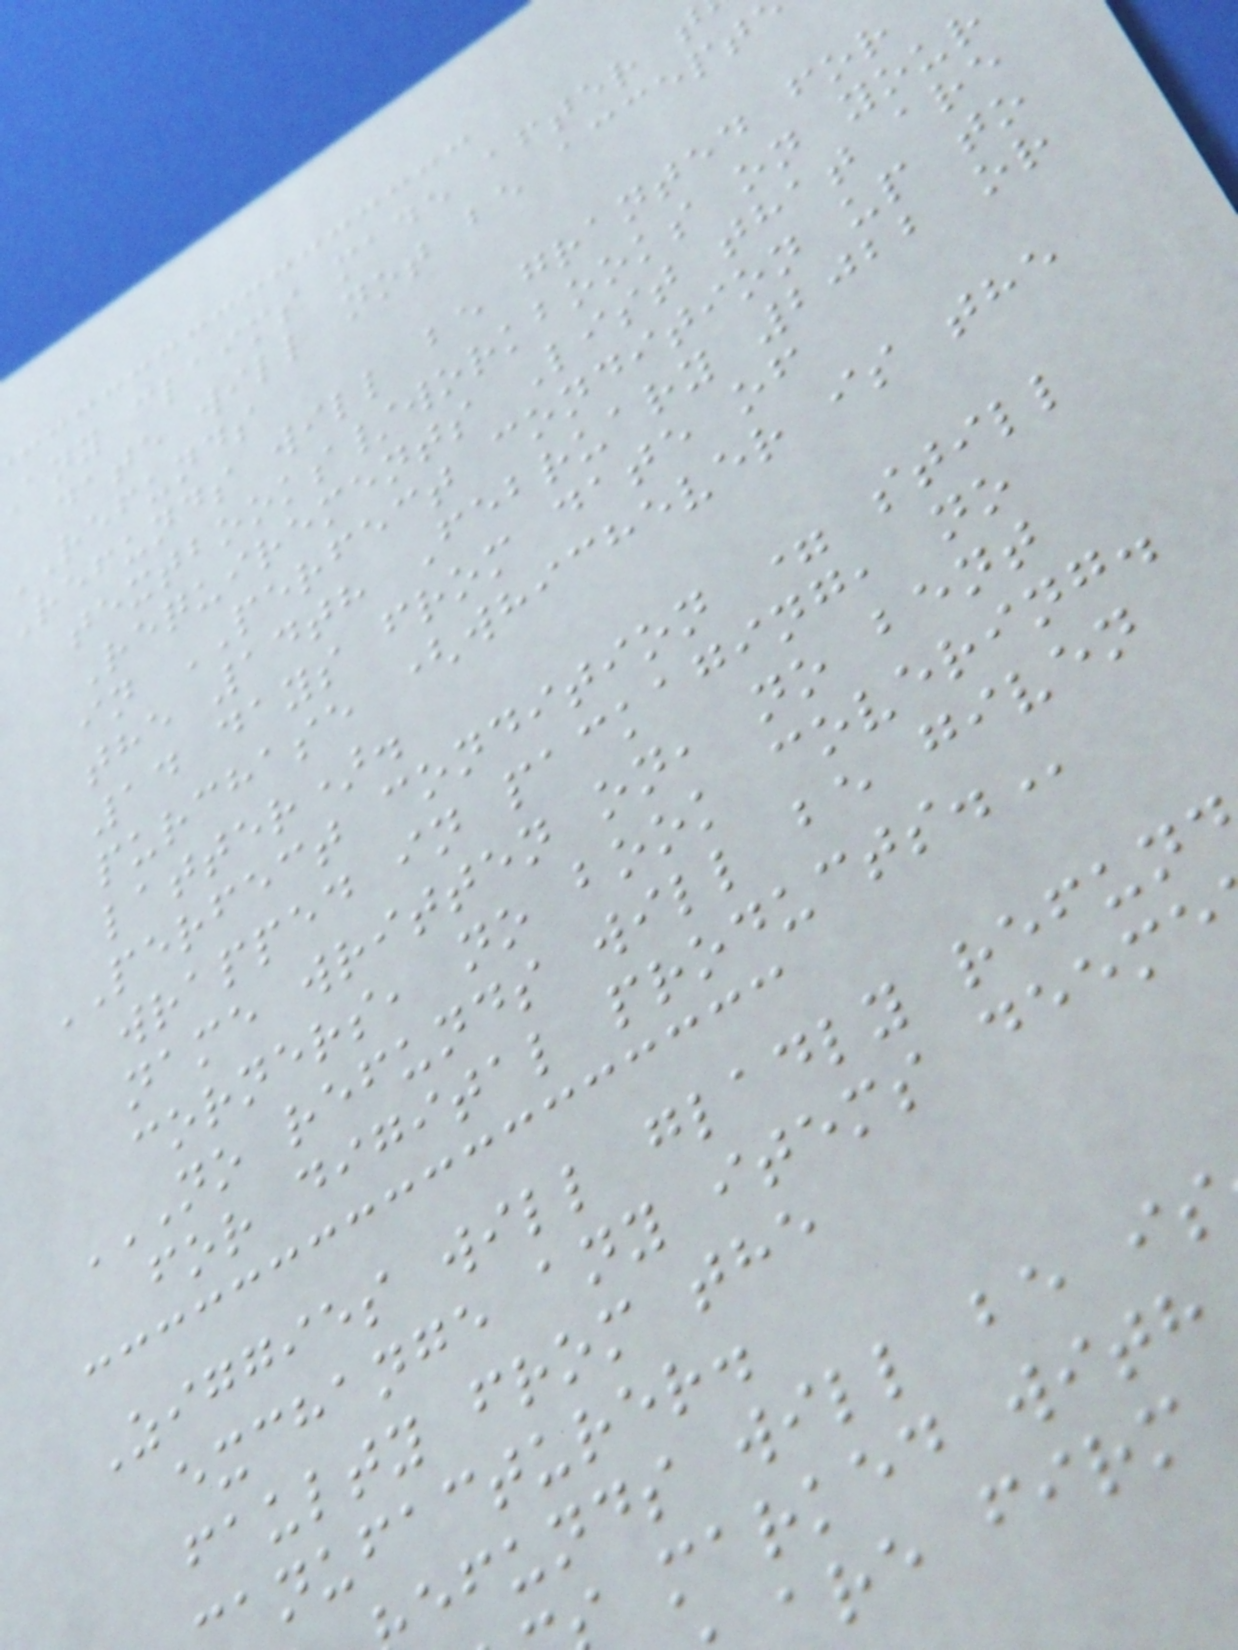any claims made after t
date will not be accept
REFUNDS
Refunds will be granted for
textbooks/workbooks on your
Requirements List that are
in PERFECT condition up to
the 14th February 2022 or
14 days from date of
purchase (whichever is the
latter).
PERFECT condition = still
wrapped in packaging, no
name written on, no bent
corners, no book covering.
NO REFUNDS WILL BE GIVEN
for digital
Ziggies will gladly refun
exchange any items deeme
faulty from the
anufacturer.
efunds will be
marked with
re firm
